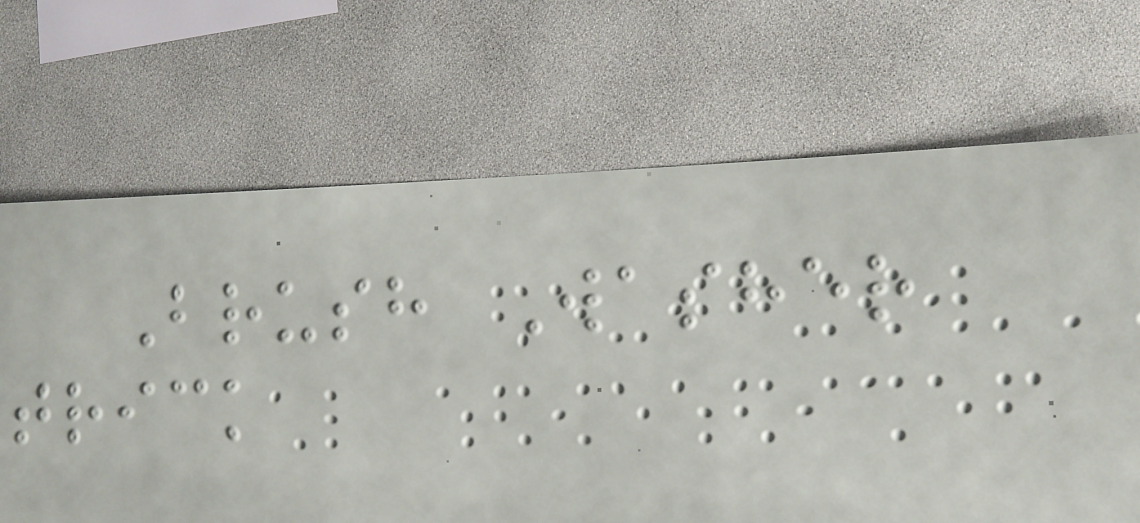Brush Washer
trick
